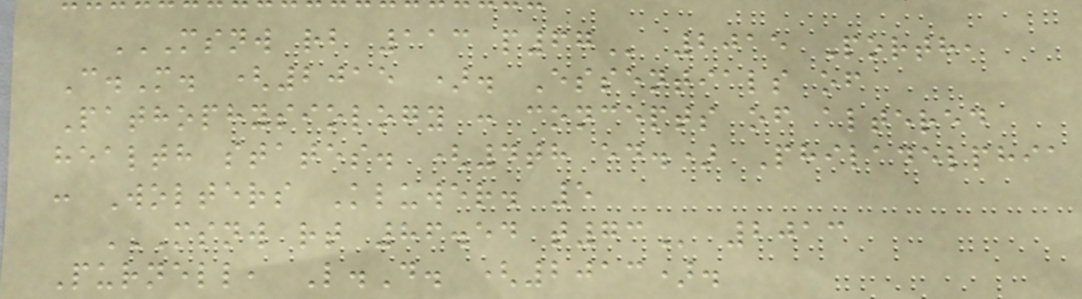MSNW RB 113 P67 2015 Porth,
C.M. (2015 ). Essentials of
Pathophysiology : concepts of altered
health states. (4th ed.) Philadelphia
: Wolters Kluwer. 5
MSNW RT 86.54 T73 2013
Purnell, L.D. (2013).
